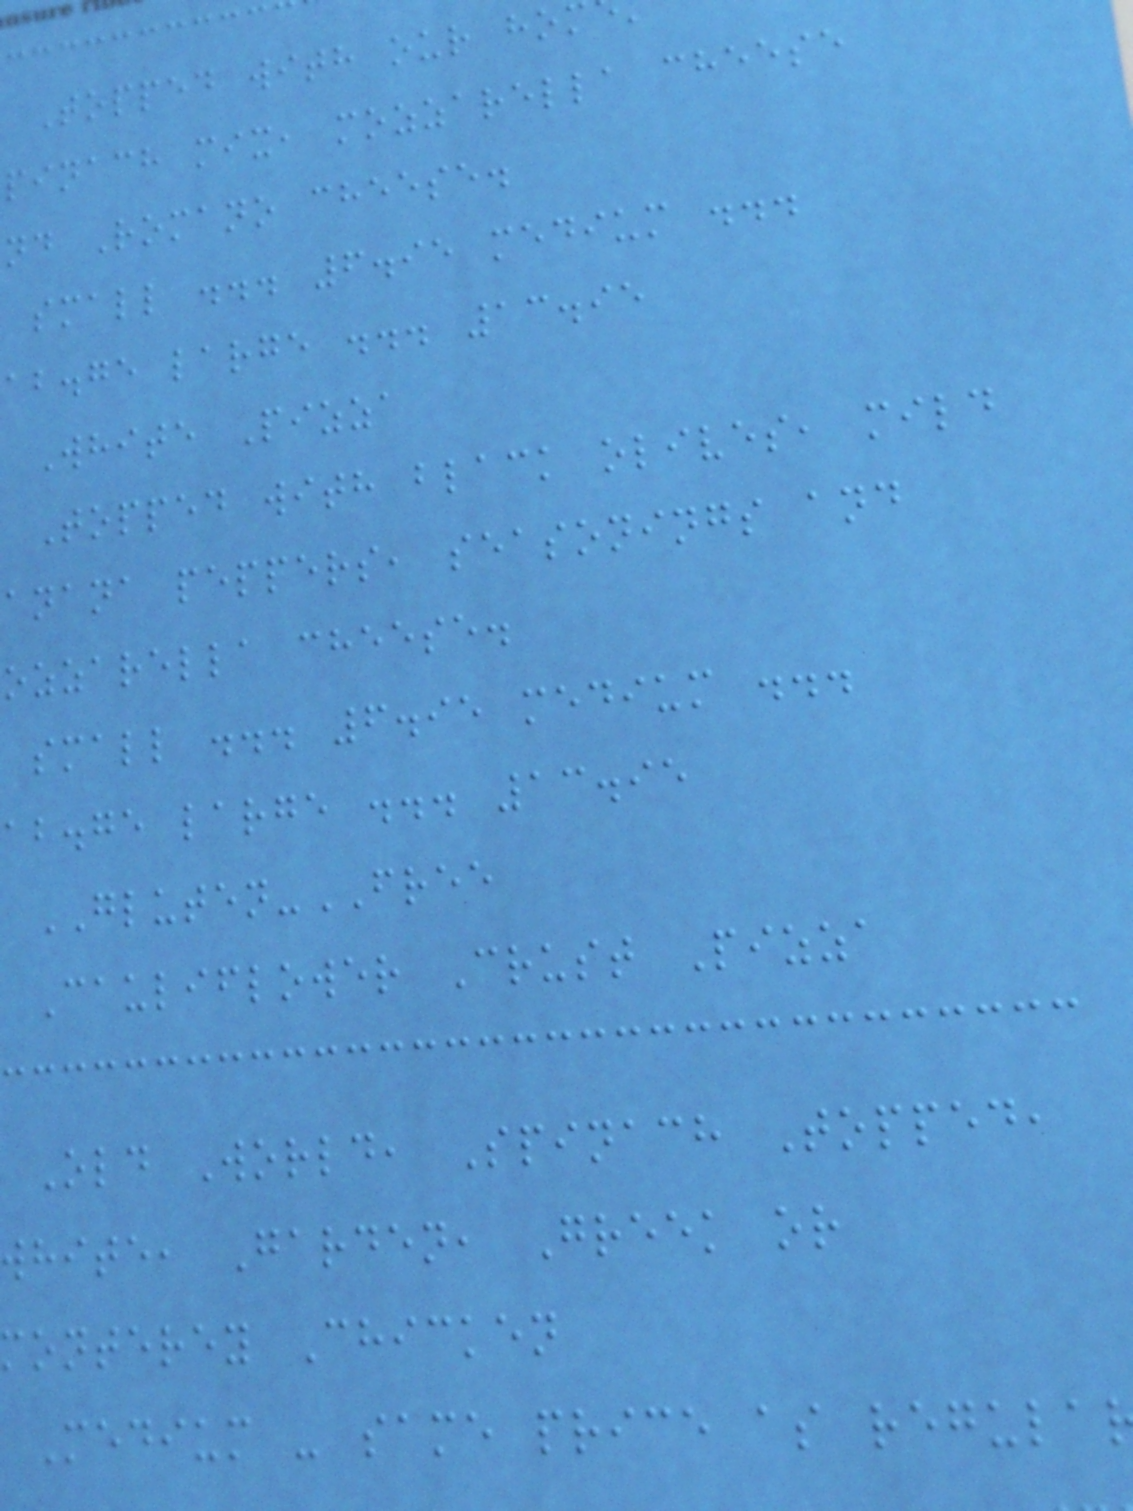Topped with our ho
pinach mix, mozzarella cheese
nd Romano cheese.
small ... 6.95 medium ...
ab.ge large ... 13.95
White Pizza
Topped with black olives, mild
anana peppers, seasonings and
ozzarella cheese.
small ... 6.95 medium ...
ab.ge large ... 13.95
GLUTEN-FREE
Cauliflower Crust Pizza
Old World, Spinach Topped,
white, Garden, Greek or
monterey Chicken
Medium - same price as regula
